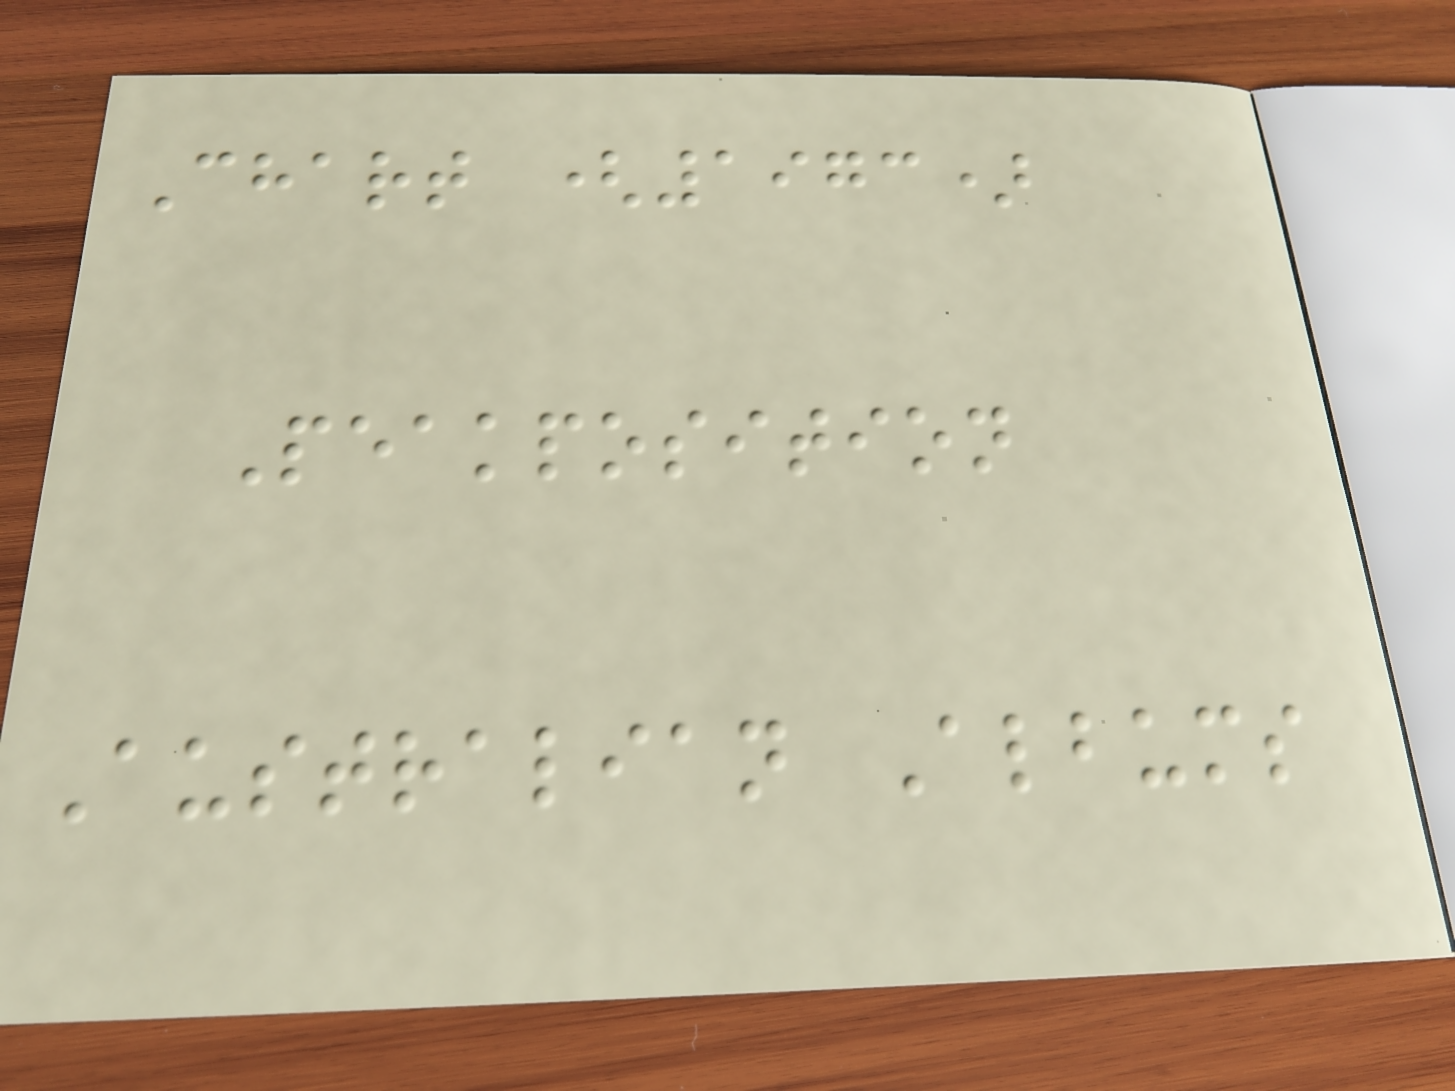Chart (1973)
Peakposition
Australian Albums
